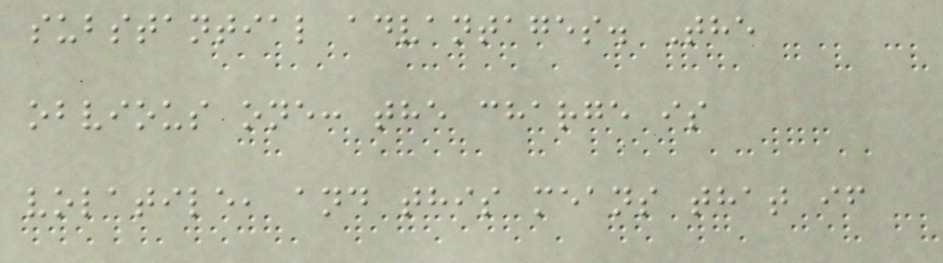substantial advantages. The
obvious one: the charge is
volatile, and this means that if
